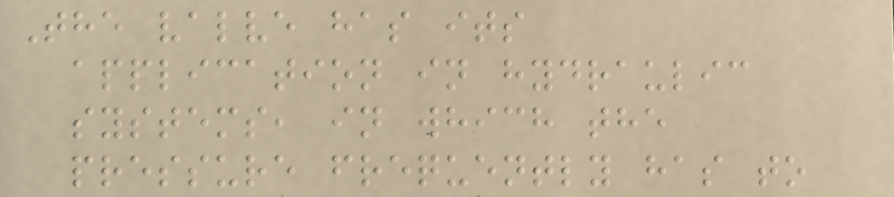The valve has its
application in hydraulic
systems, in which the
pressure frequently has to
